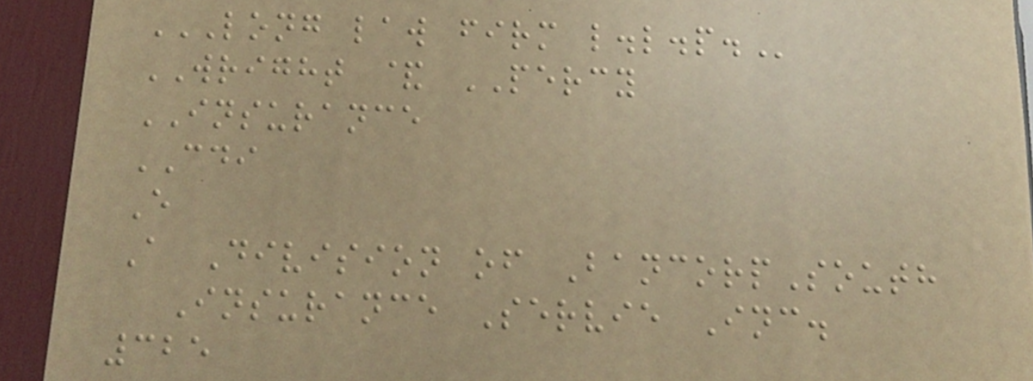LONG LAW FIRM L.L.P.
WRIGHT & PERCY
INSURANCE
CDI
E
A Division of BancorpSouth
Insurance Servie Inc.
325
